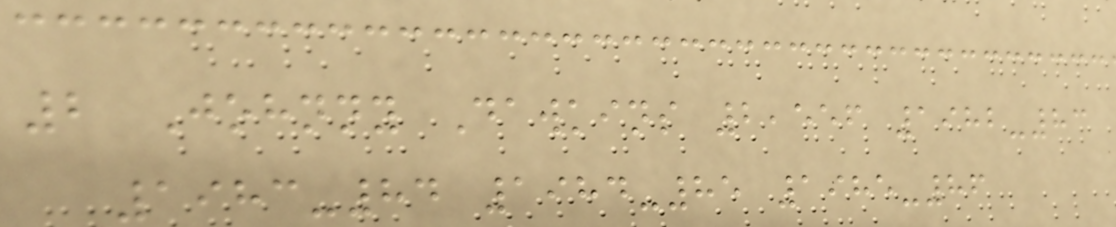2 Johnny Dawkins 2,556 1982-83
1983-84 1984-85 1985-86
